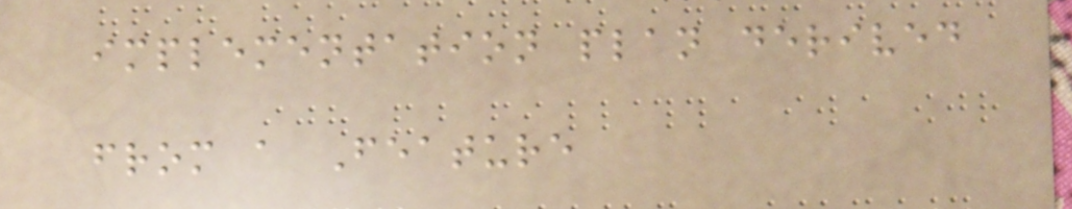implementation plan derived
from a Feature
